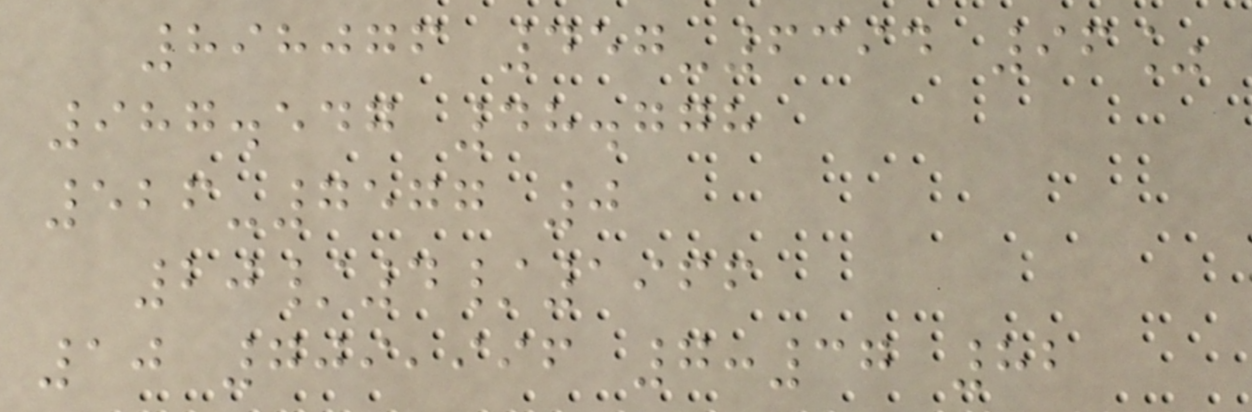898076 457-6394 96%
987.547 48.778
526-7577 0
20/4/1966
10 709,996 7:37 82
